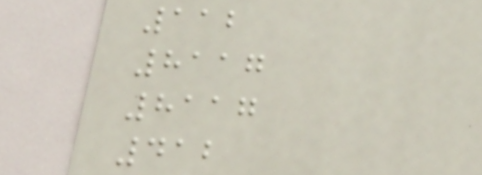112
8117
8117
412
